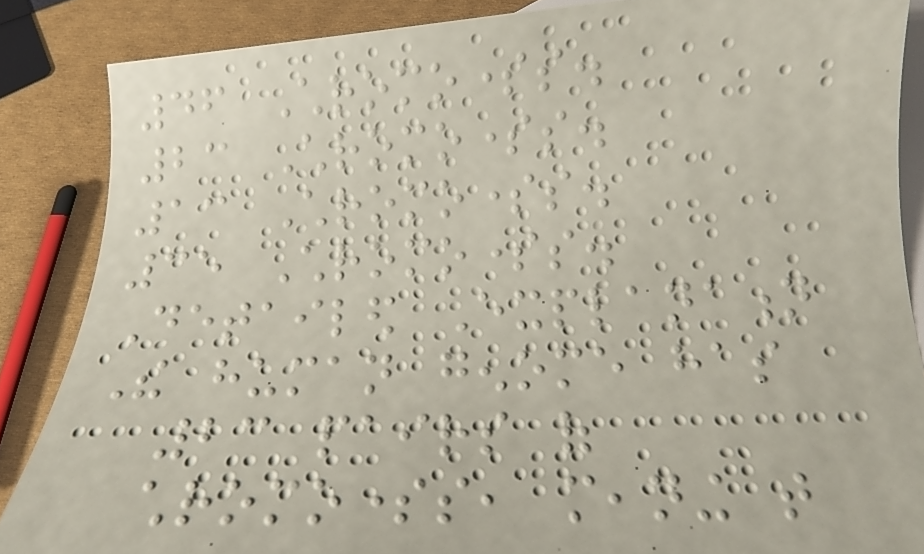46 Chromosomes.
23 Chromosomes.
13 Chromosomes.
35 Chromosomes.
Detailed Explanation
The human genome has
23 pairs of
chromosomes, meaning that
